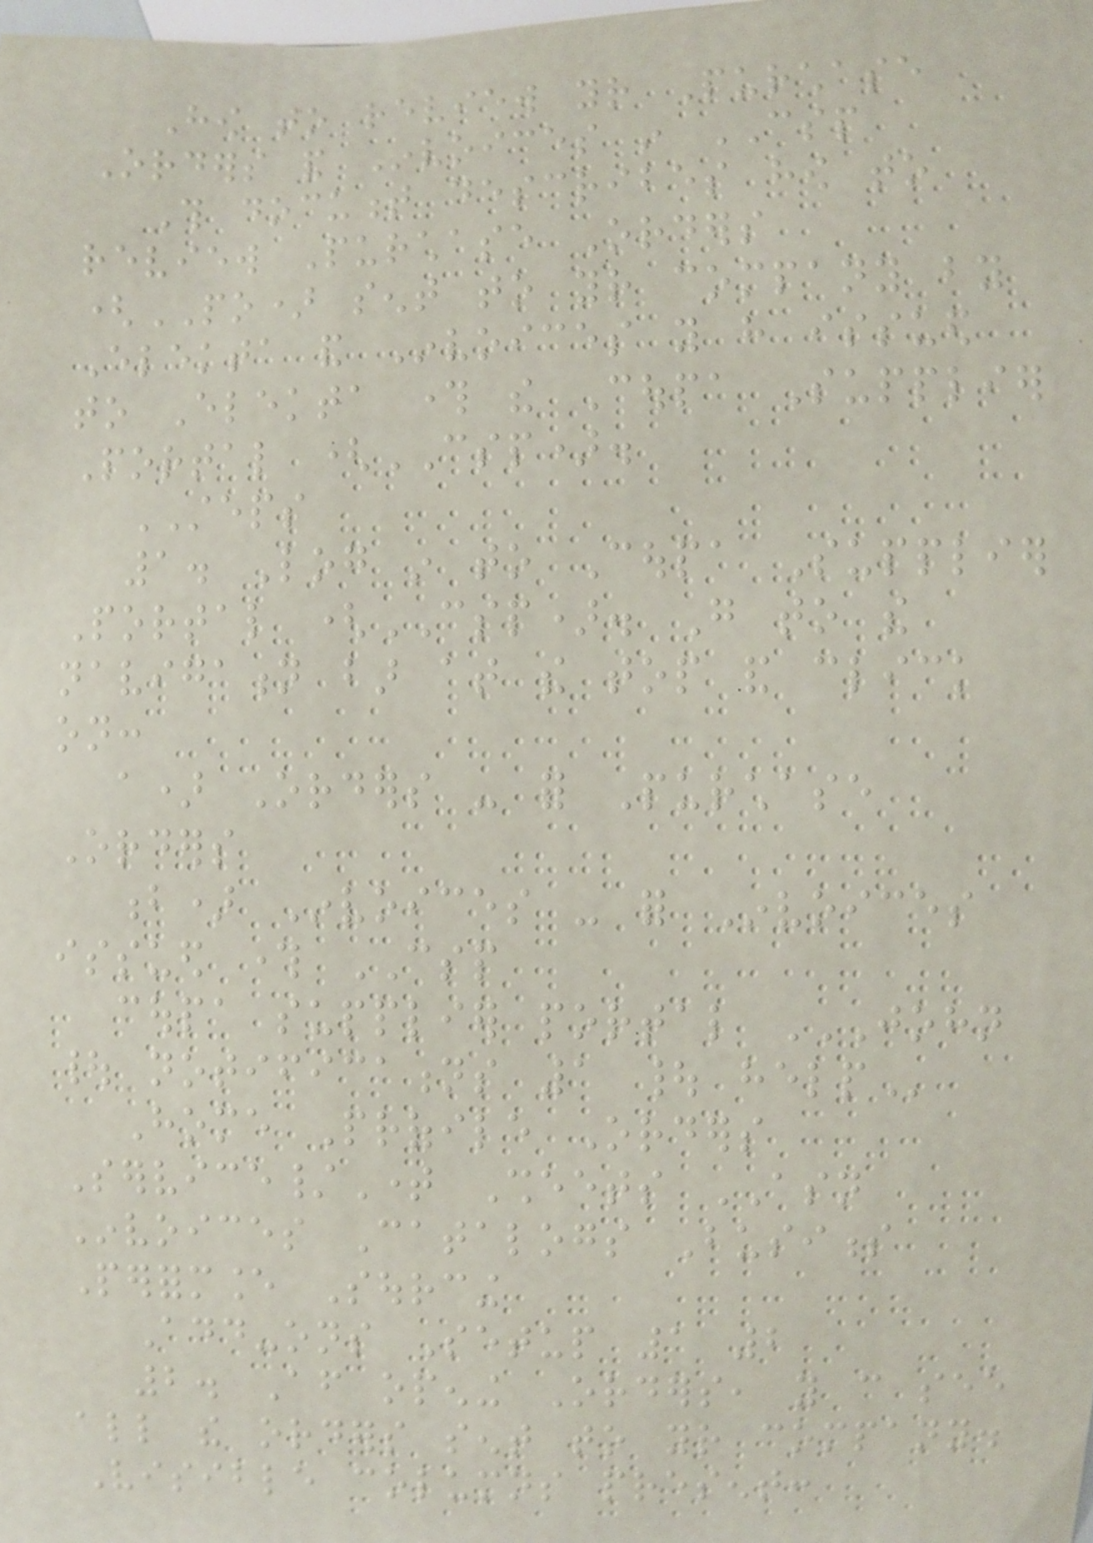How to review your Purchase
Orders and Invoices in CSP
This document describes how to
review Purchase Orders
(PO) sent to your company by
Elekta and Invoices you have issued
to Elekta through the Coupa Supplier
Portal (CSP).
STEPS
1. Log in to Coupa Supplier
Portal (CSP). Go to the
navigation bar at the top and click
on:
a) Orders - for Purchase
Orders
b) Invoices - for Invoices
issued through CSP
coupa supplier portal JOHN
| NOTIFICATIONS 1 | HELP
Home Profile Orders
Service/Time Sheets ASN
Invoices Catalogs Business
Performance Sourcing
Add-ons Setup 1 2
2. After opening Orders, you can see
all the orders sent to your company.
Visible columns present:
